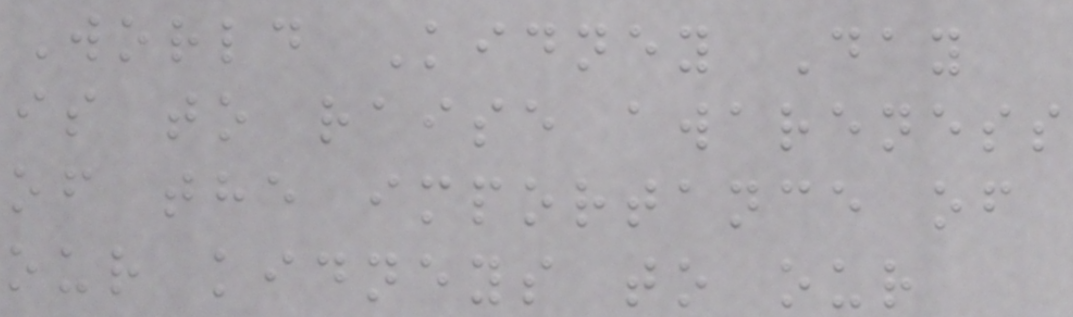World Kidney Day
is to raise awareness
of the importance of
our kidneys to our
